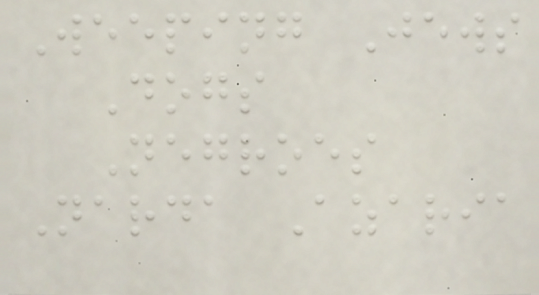Weeping Jews
Dogs
Negroes
Narda Azaria
